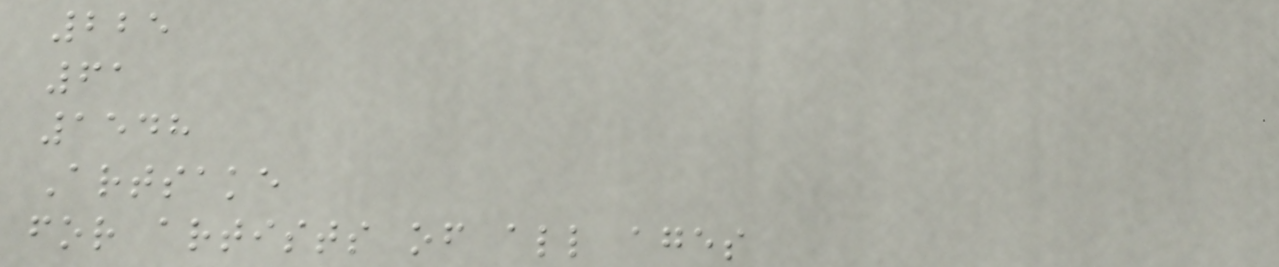225
61
1548
Artsake
for artists of all ages
